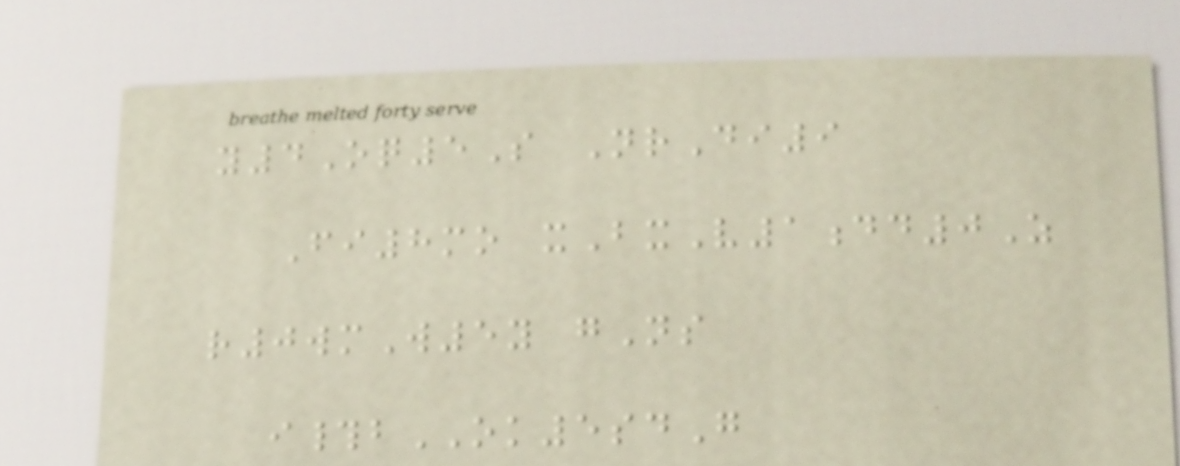y4Oq5S NrDi9
Fi8mo xBxV1dd0Z
r0wmW5y gNs
i#bOK5sdG
